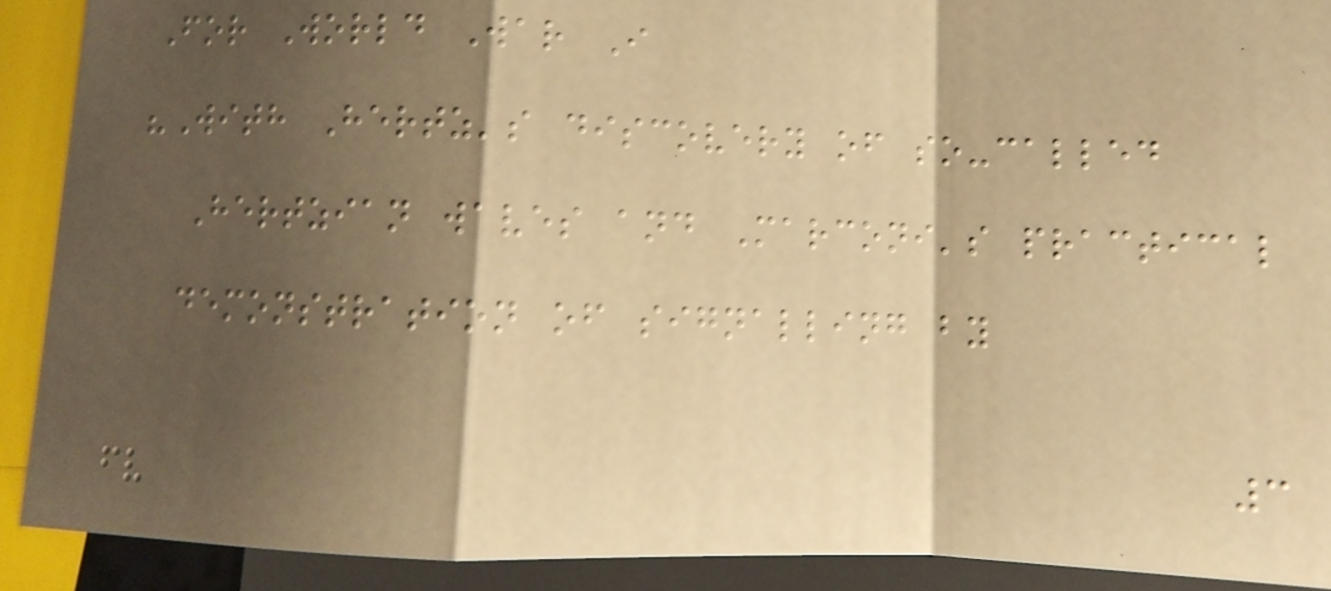For World War I
"With Hertz's discovery of so-called
Hertzian waves and Marconi's practical
demonstration of signalling by
3
